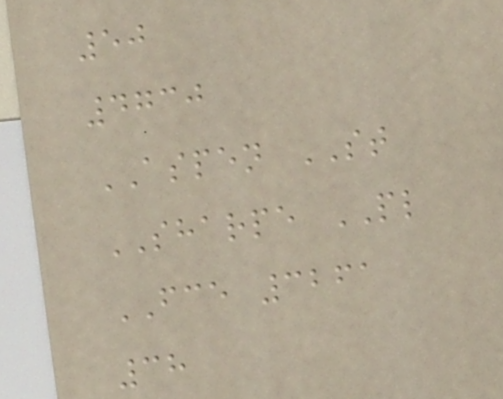50
4730
ASPEN ST
SHARPE PL
FCE 3261
38
